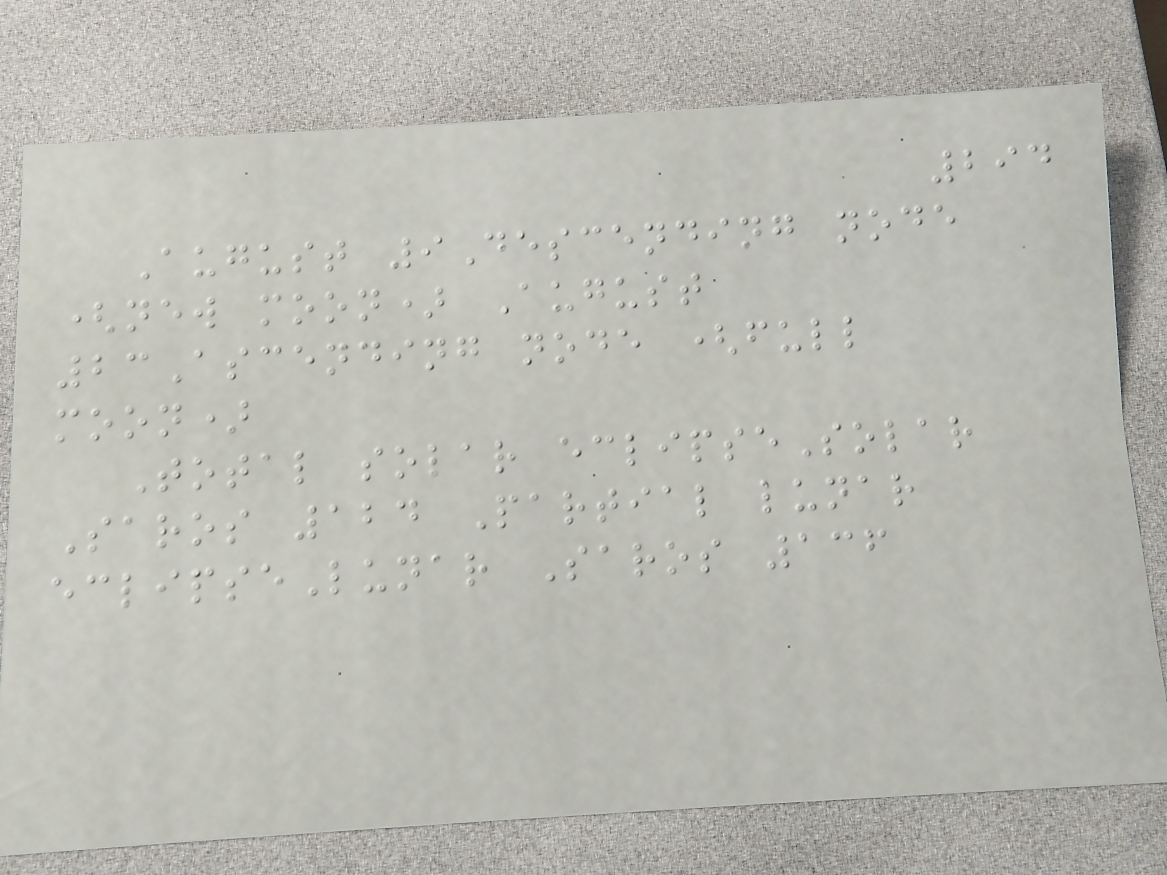294
August 9Descending node
(new moon) August
23Ascending node (full
moon)
Total solar eclipseSolar
Saros 124 Partial lunar
eclipseLunar Saros 136
